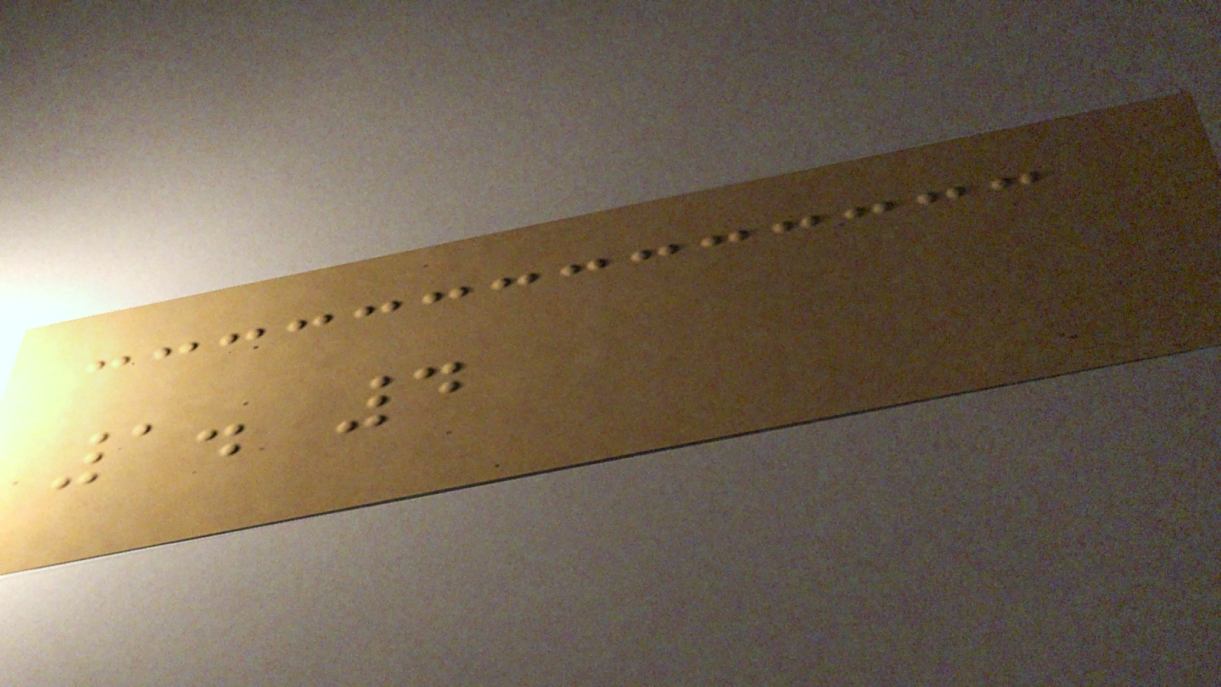1. 4
